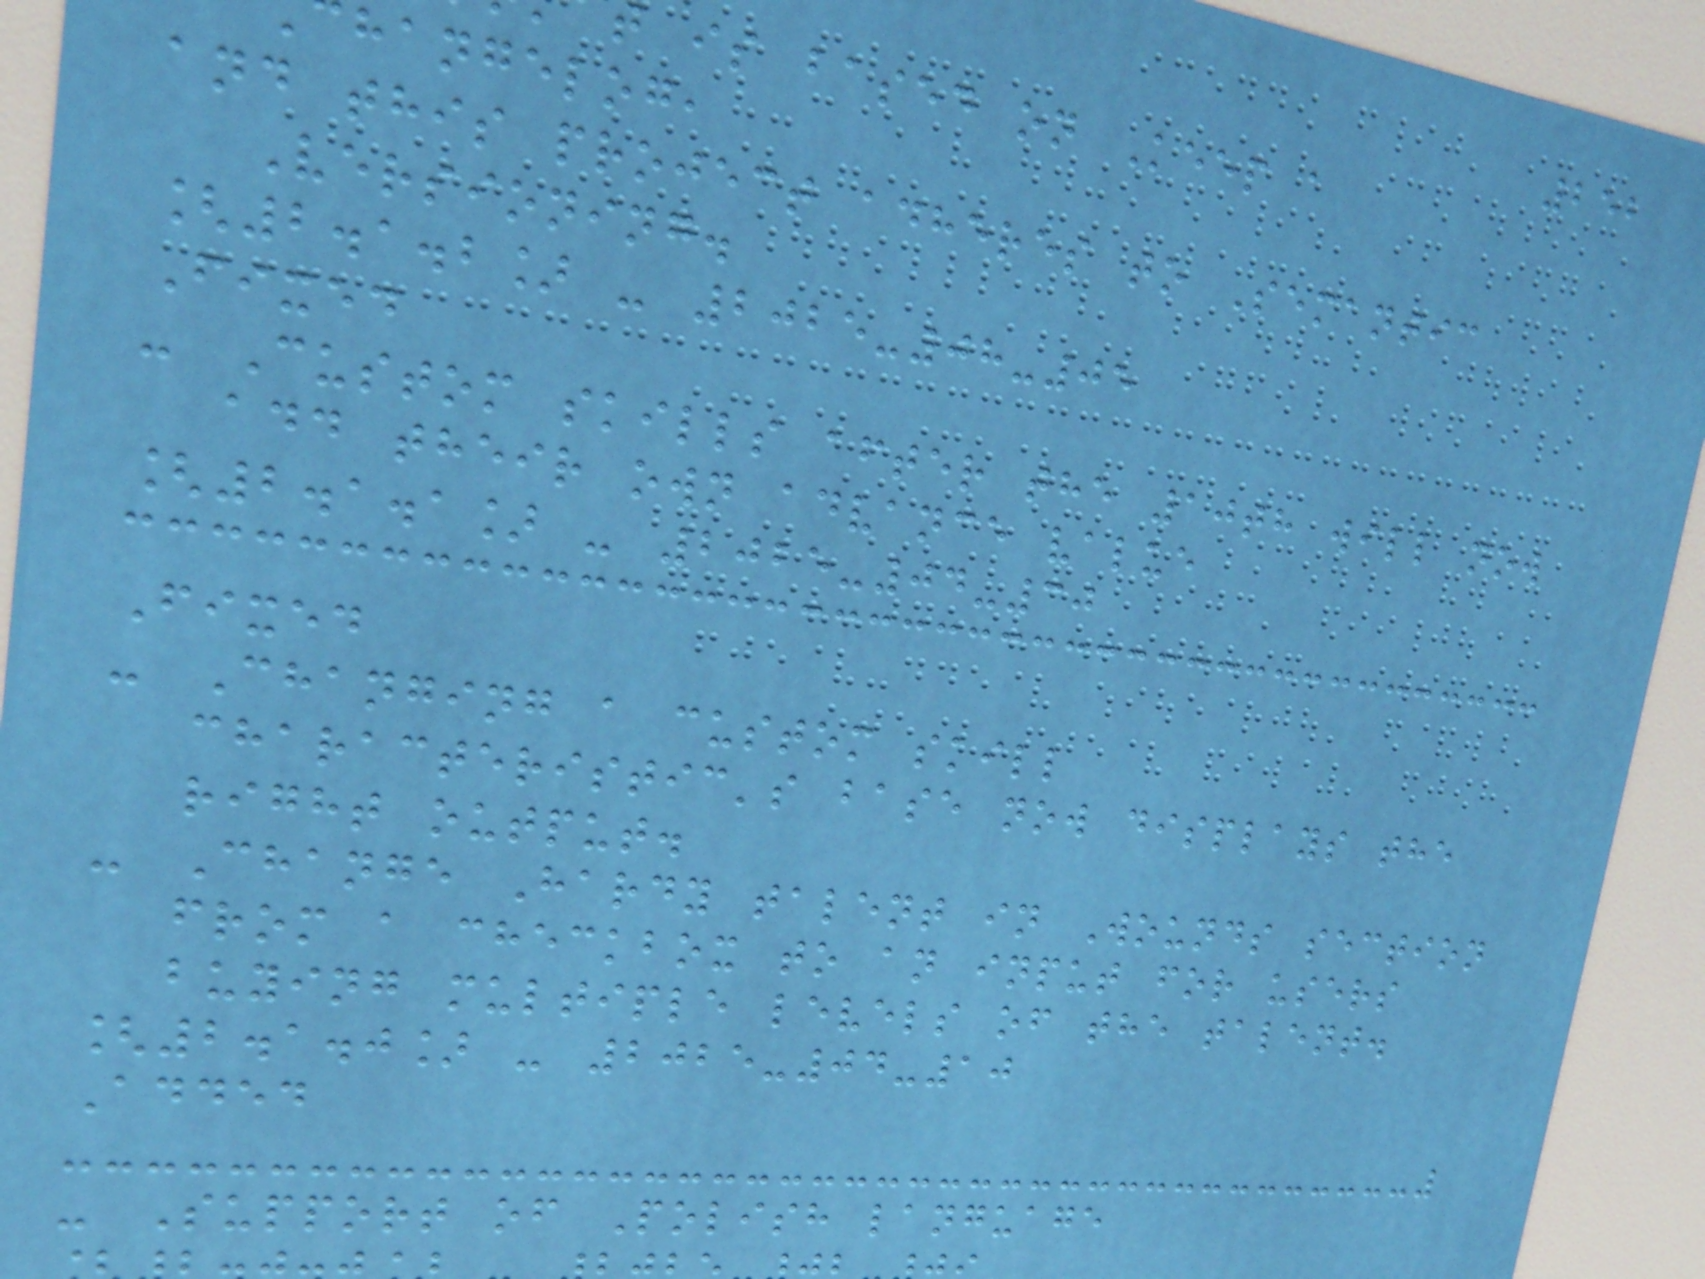252
is based on Keep a
hangelog,
and this project adheres to Semantic
Versioning.
[2.1.2] - 2025-08-05
Fixed
- Custom skills after the 10th will now
add their own advance value
[2.1.1] - 2025-04-30
Fixed
- Changing a custom skill
characteristic's base now displays the
right output.
- Change Hardy talent in Wounds section
from a checkbox to an input for users
buying multiple levels of the talent.
[2.1.0] - 2025-04-10
Added
- Support of Polish language
